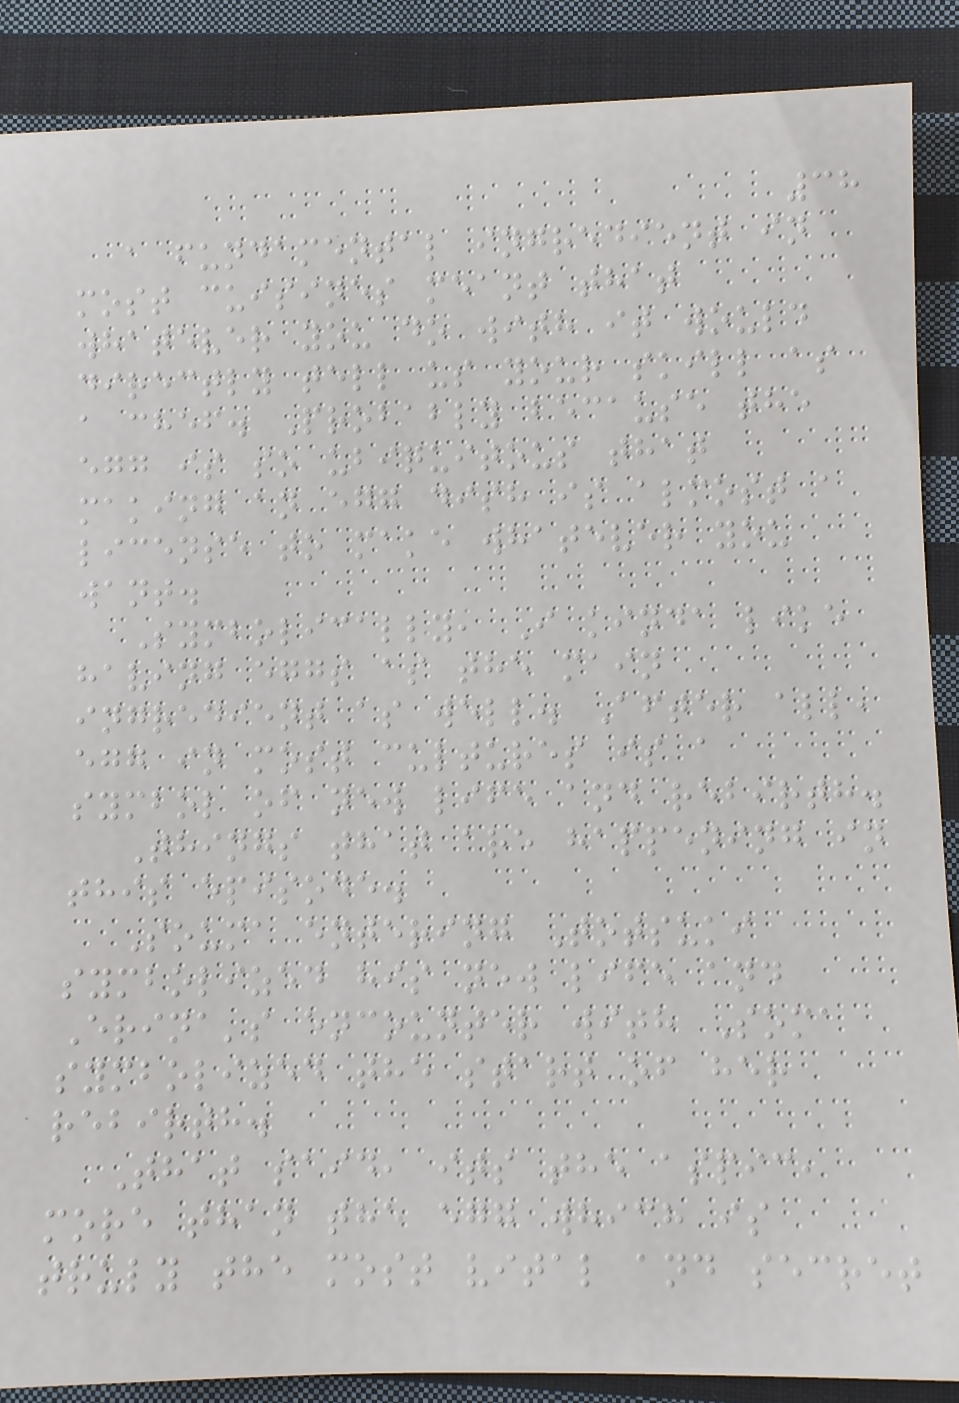38
a fundamental ingredient in
most cuisines meant that
whatever you do with it would
directly tell us your skill as
a chef. Probably because the
egg is so ubiquitous that
making an egg dish is almost a
license to make whatever you
want.
Symbolically, I kinda like
having eggs as the main
ingredient as well. After all,
egg in most cultures is a
symbol of new life and rebirth.
Things that are happening in
this episode.
Souma entering Totsuki
symbolized his new life and
Erina's encounter with Soma
symbolized the start of her
rebirth.
That said, its the aspic,
more than the egg which is
truly the most vital and secret
